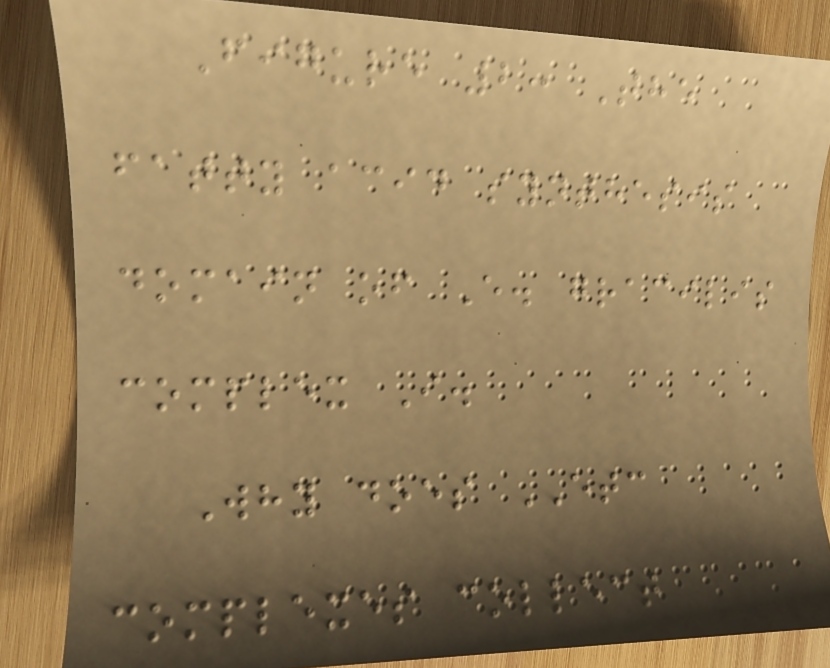Figure 2: The
fatty acid synthesis
domain of E. gracilis
complex I.
Why does ETC
complexes collect
